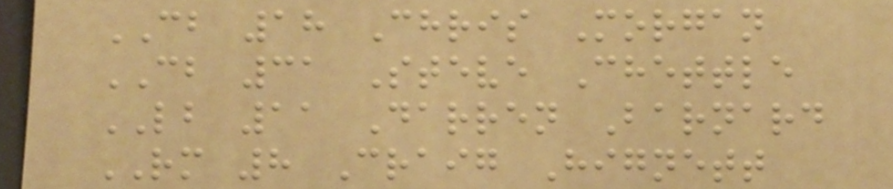CB 18 Chris Morgan
CB 31 Steve Chettle
LB 11 Darren Barnard
RM 8 Craig Hignett
